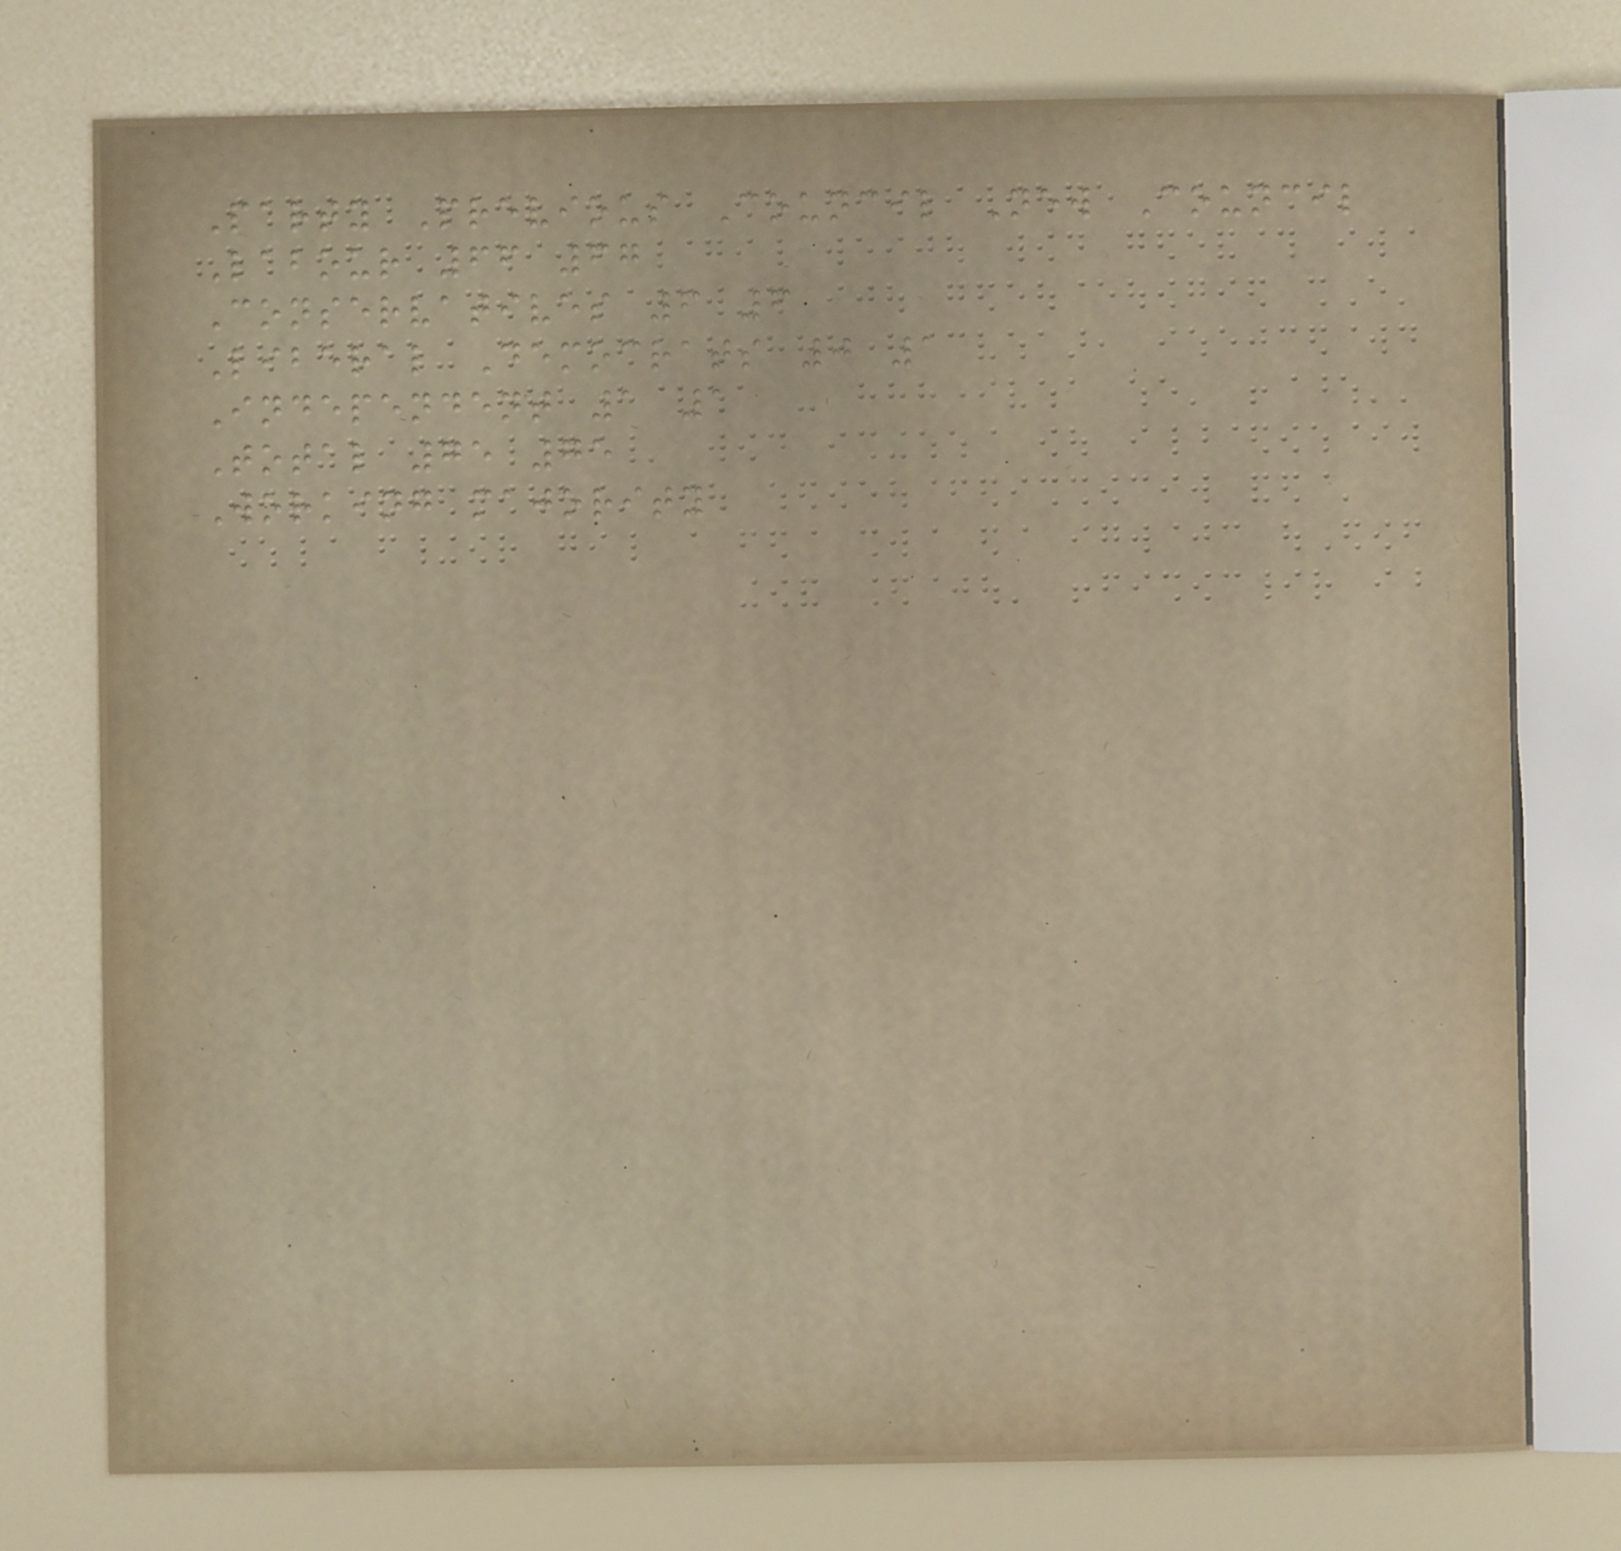Party Previous Council New Council
Labour 66 67
Conservatives 6 6
Liberal Democrats 0 1
Independent 1 1
Total 75 75
Working majority
